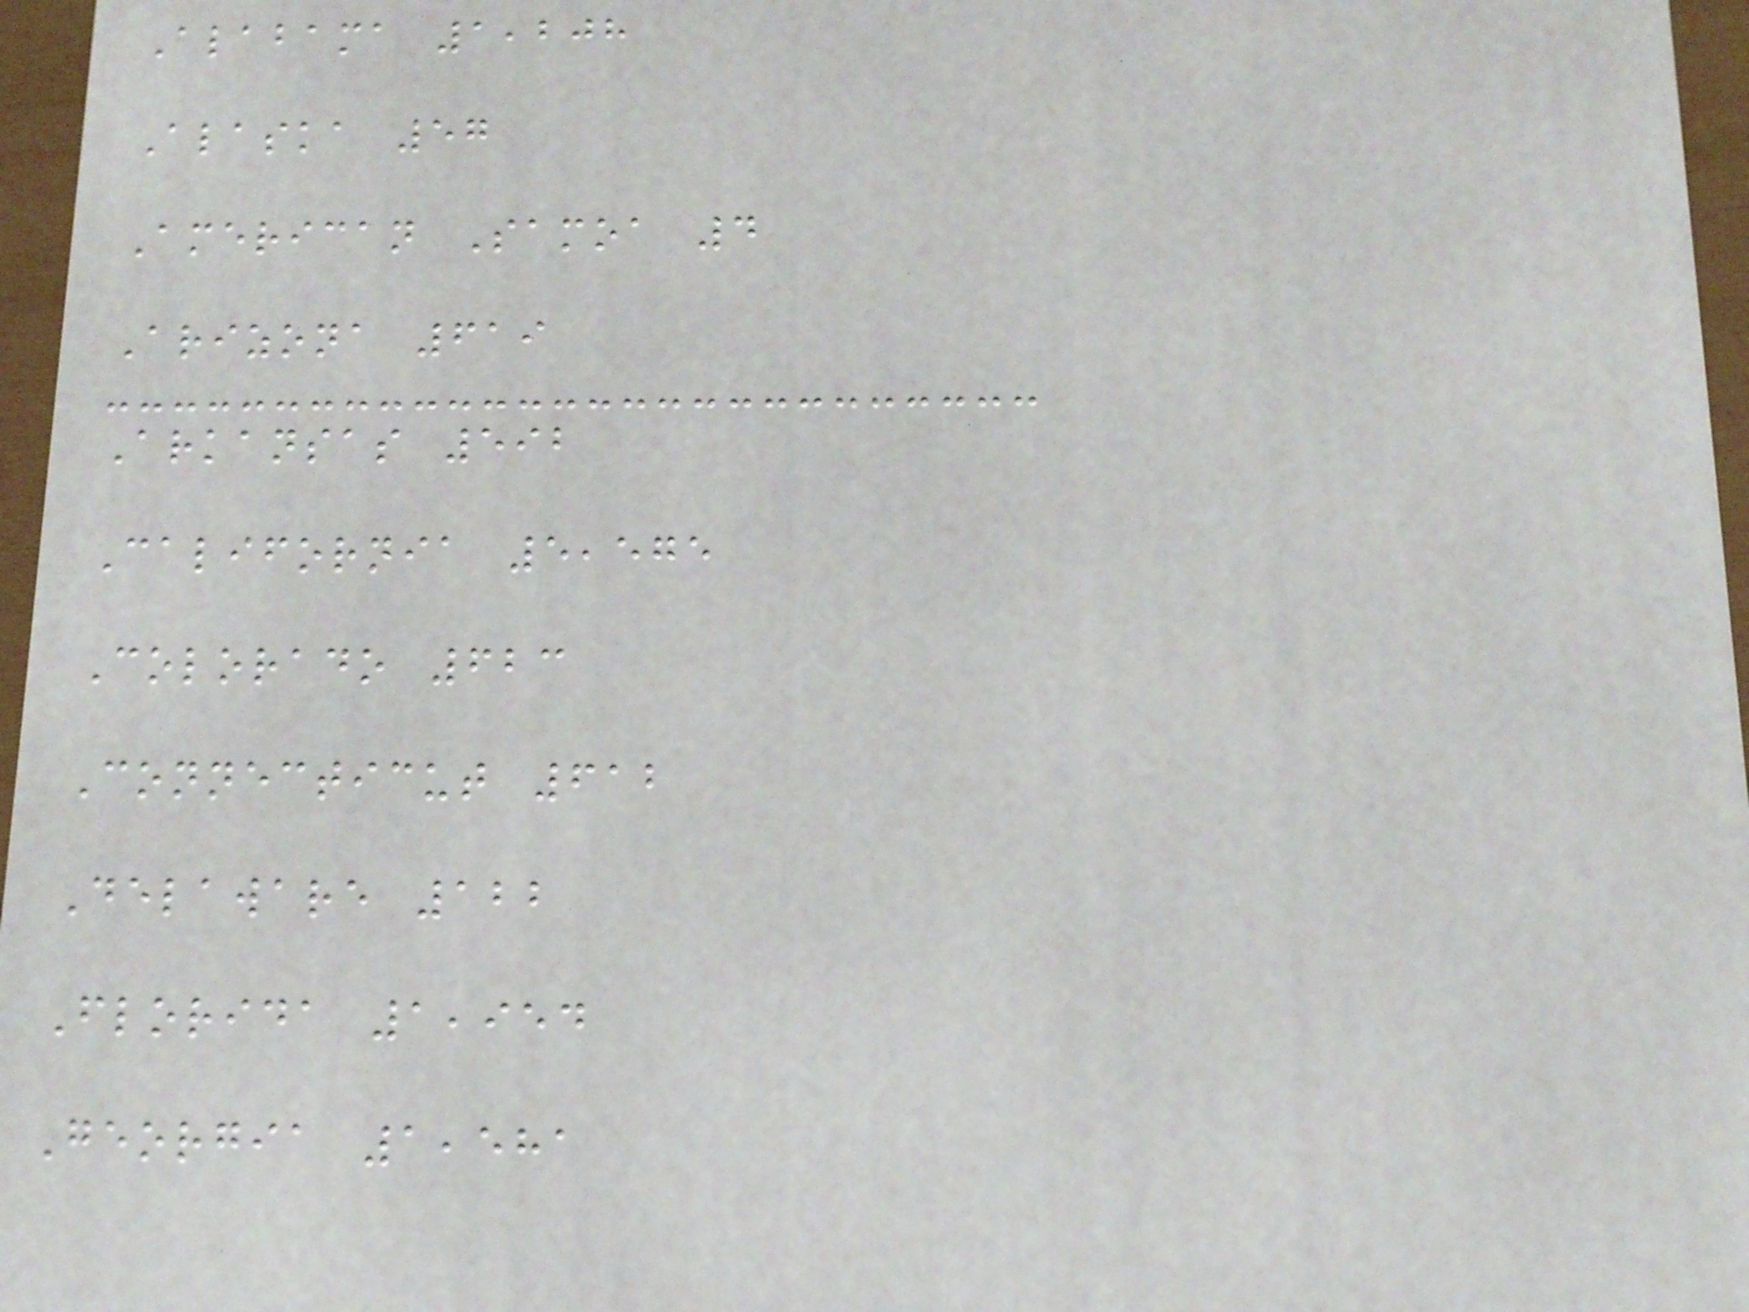Alabama 1,208
Alaska 57
American Samoa 4
Arizona 619
Arkansas 592
California 5,575
Colorado 623
Connecticut 612
Delaware 122
Florida 1,954
Georgia 1,581
